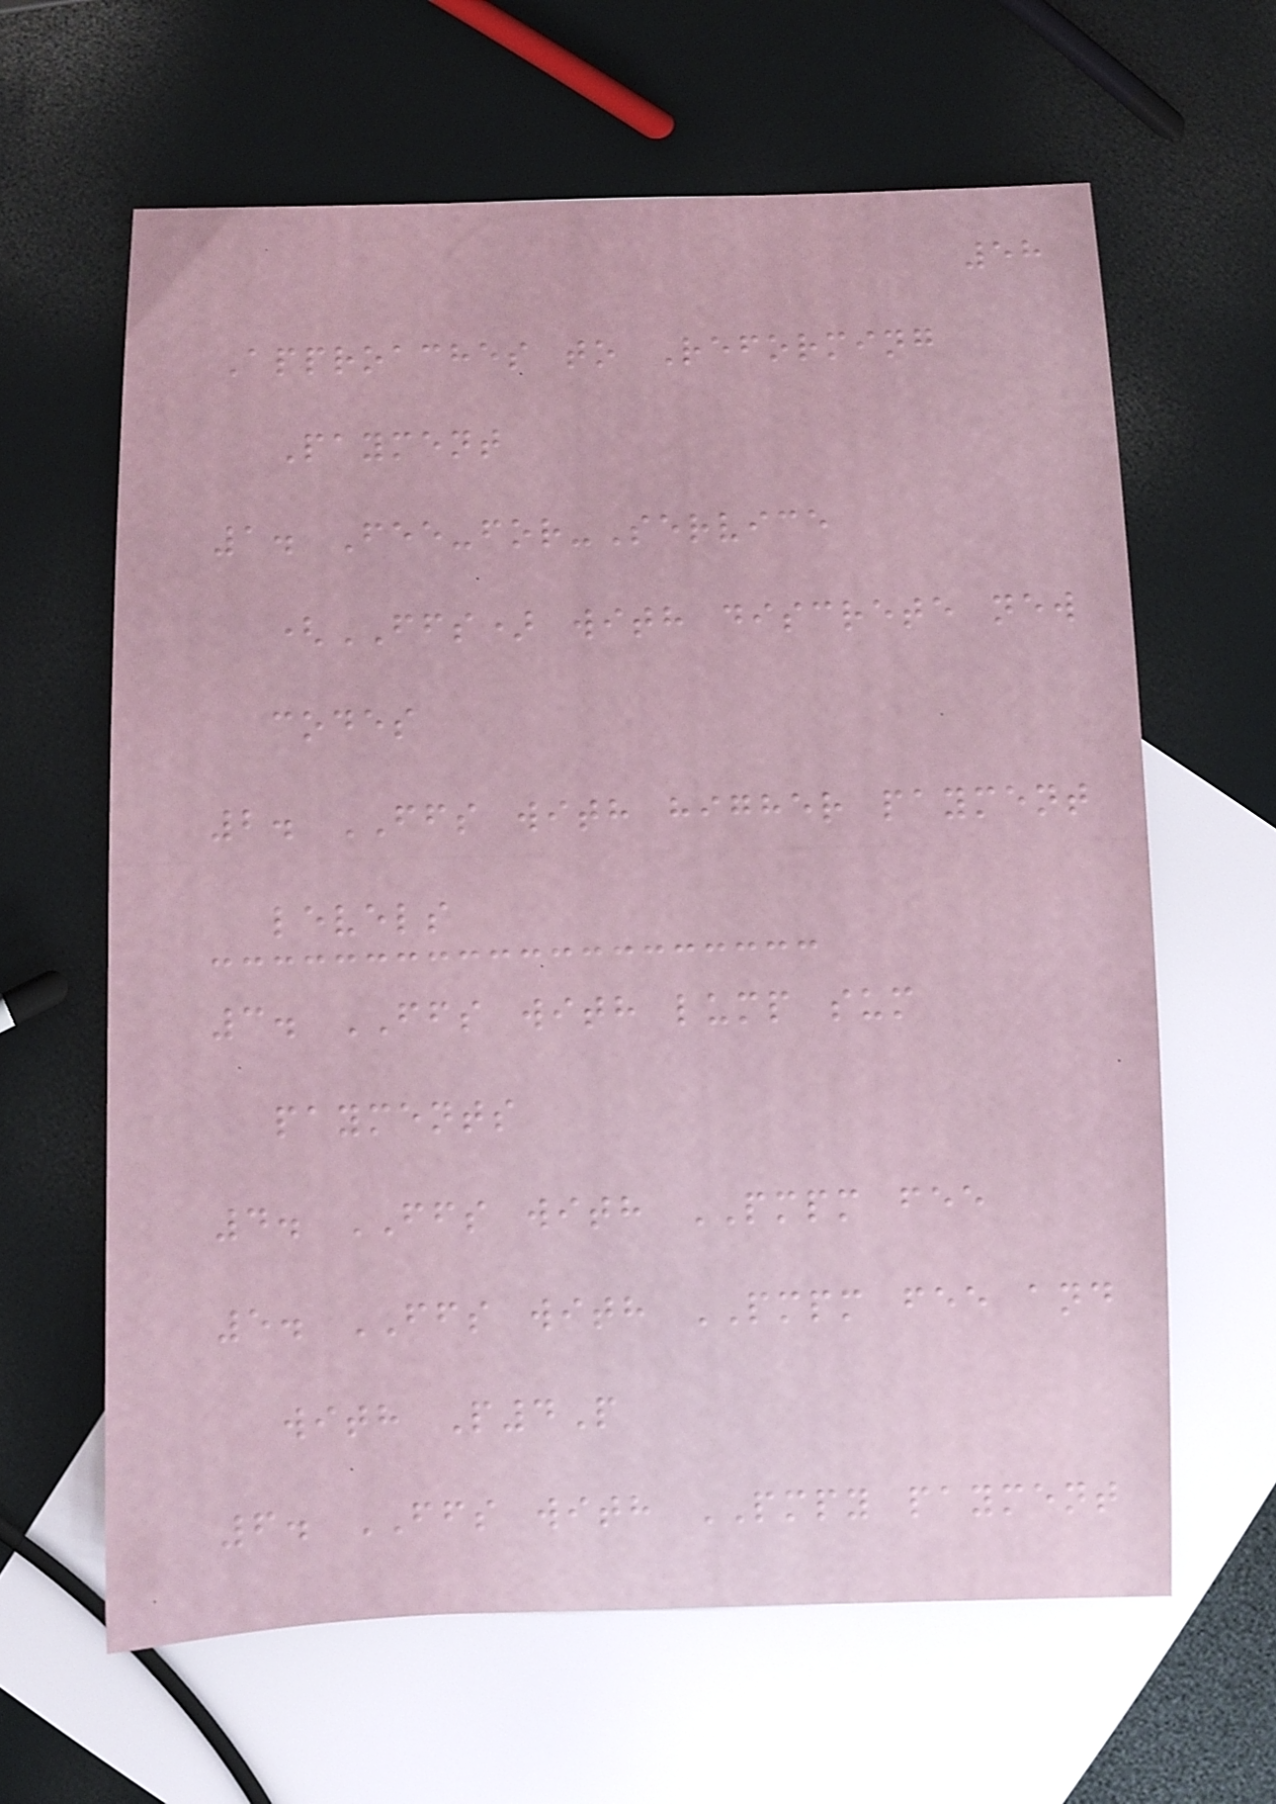58
Approaches to Reforming
Payment
1. Fee-for-Service
(FFS) with discrete new
codes
2. FFS with higher payment
levels
3. FFS with lump sum
payments
4. FFS with PMPM fee
5. FFS with PMPM fee and
with P4P
6. FFS with PMPY payment
